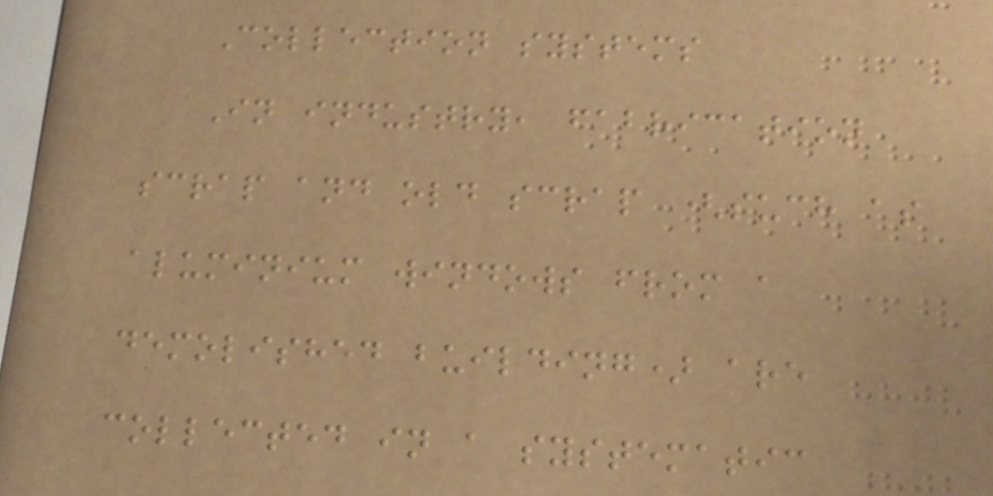Collection systems
In industry, fabrication
scrap and old scrap (such as
aluminium windows from a
demolished building) are
collected in a systematic
